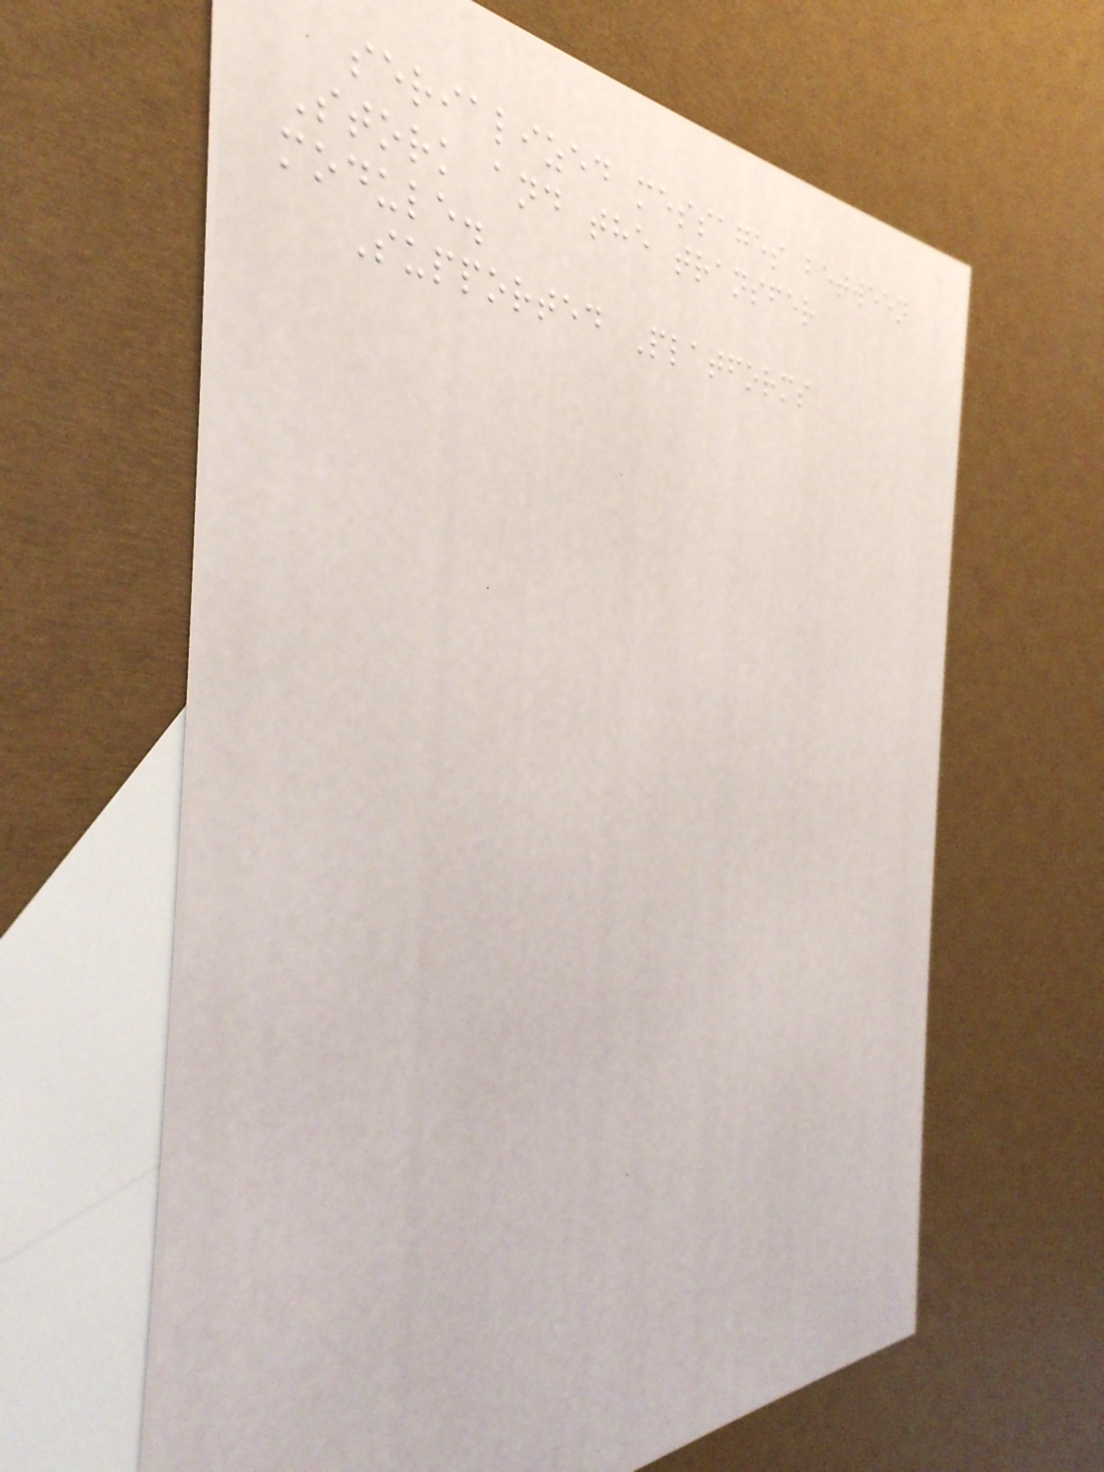serialized messages between
Stork and the transfer
module.
Supported Platforms
